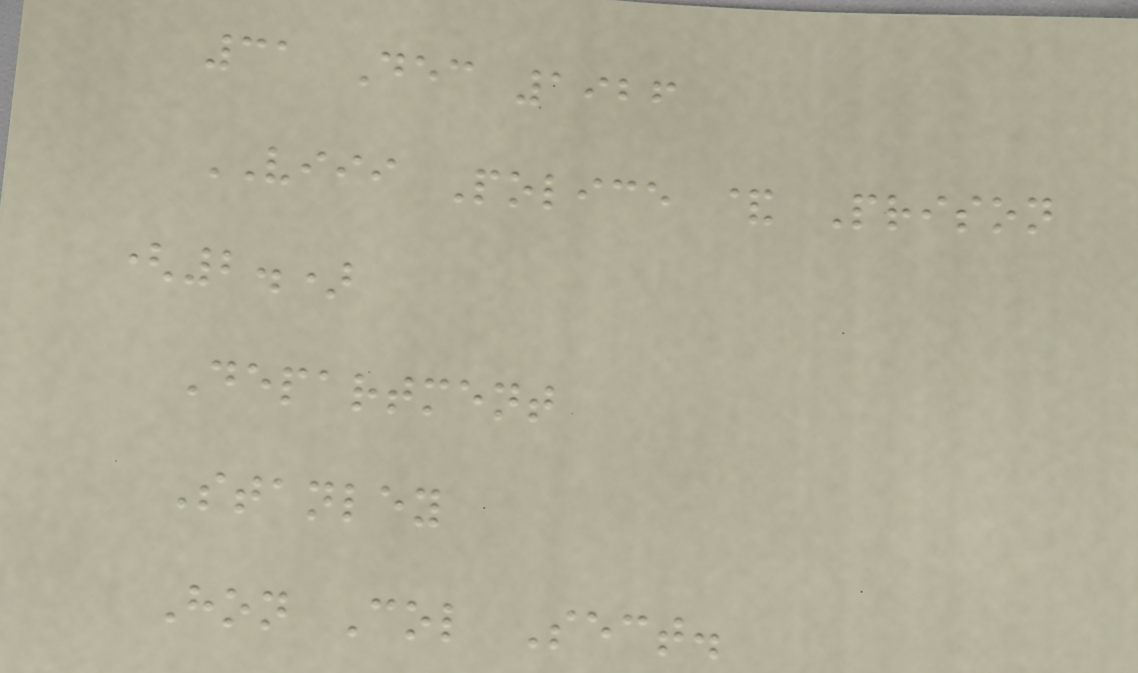31 Dec 1926
VIII Police & Prison
(2.)
Department
Stanley
Hon Col Sect.
